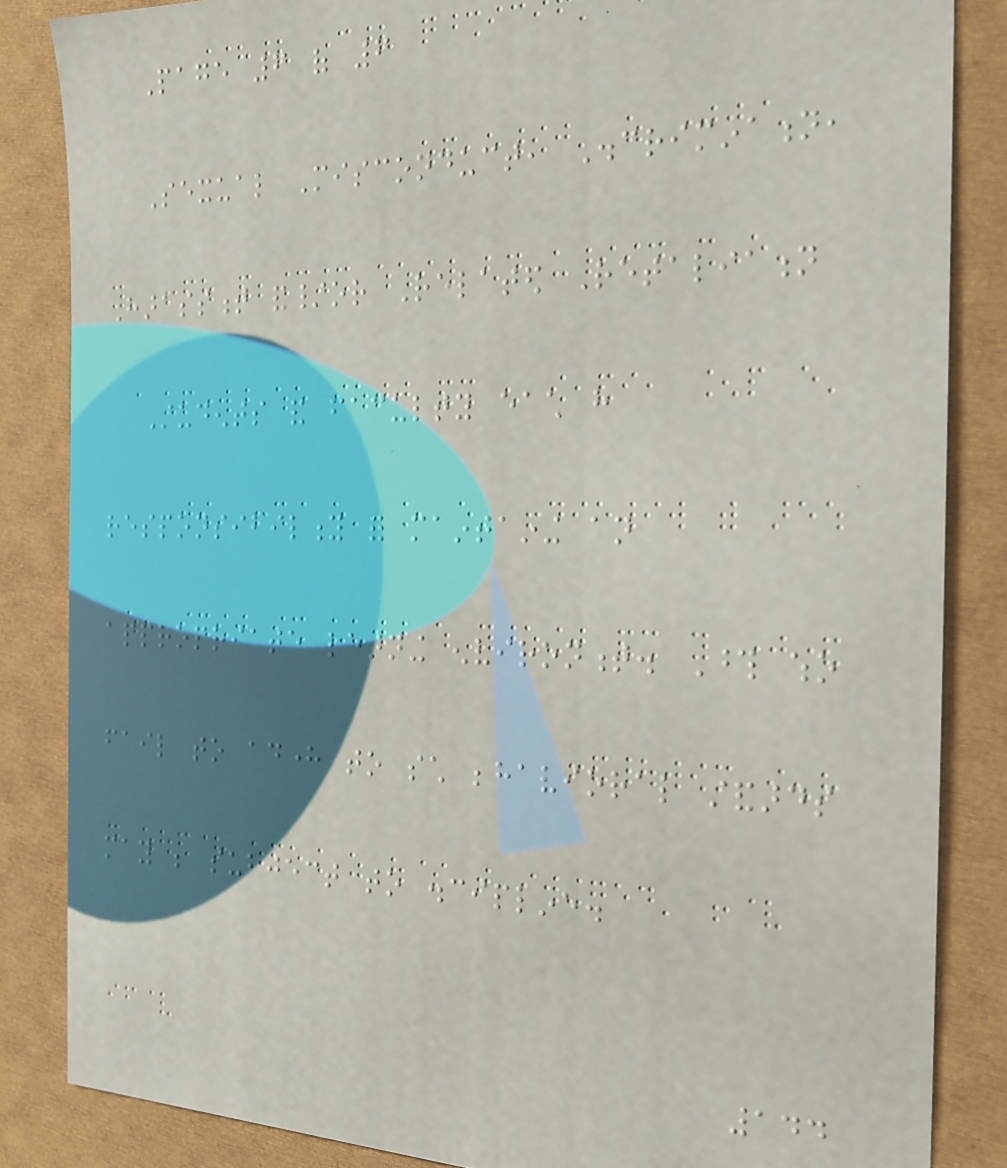Page 6 of 6
Sexual Misconduct, Discrimination,
Harassment and/or Related Retaliation
Students and faculty each have
responsibility for maintaining an
appropriate learning environment. Those who
fail to adhere to such behavioral standards
may be subject to discipline.
144
